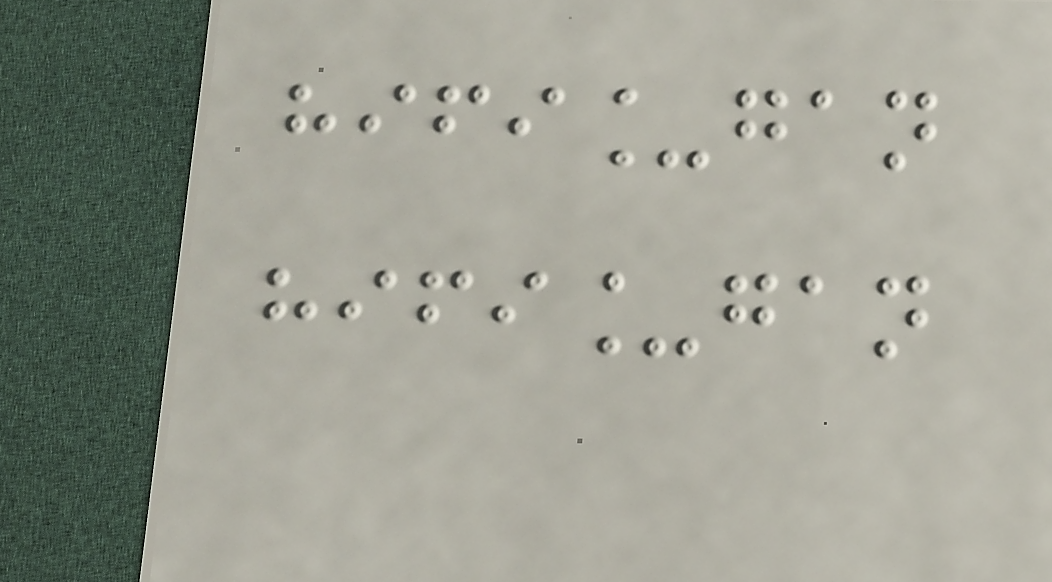hifi_gan
hifi_gan
